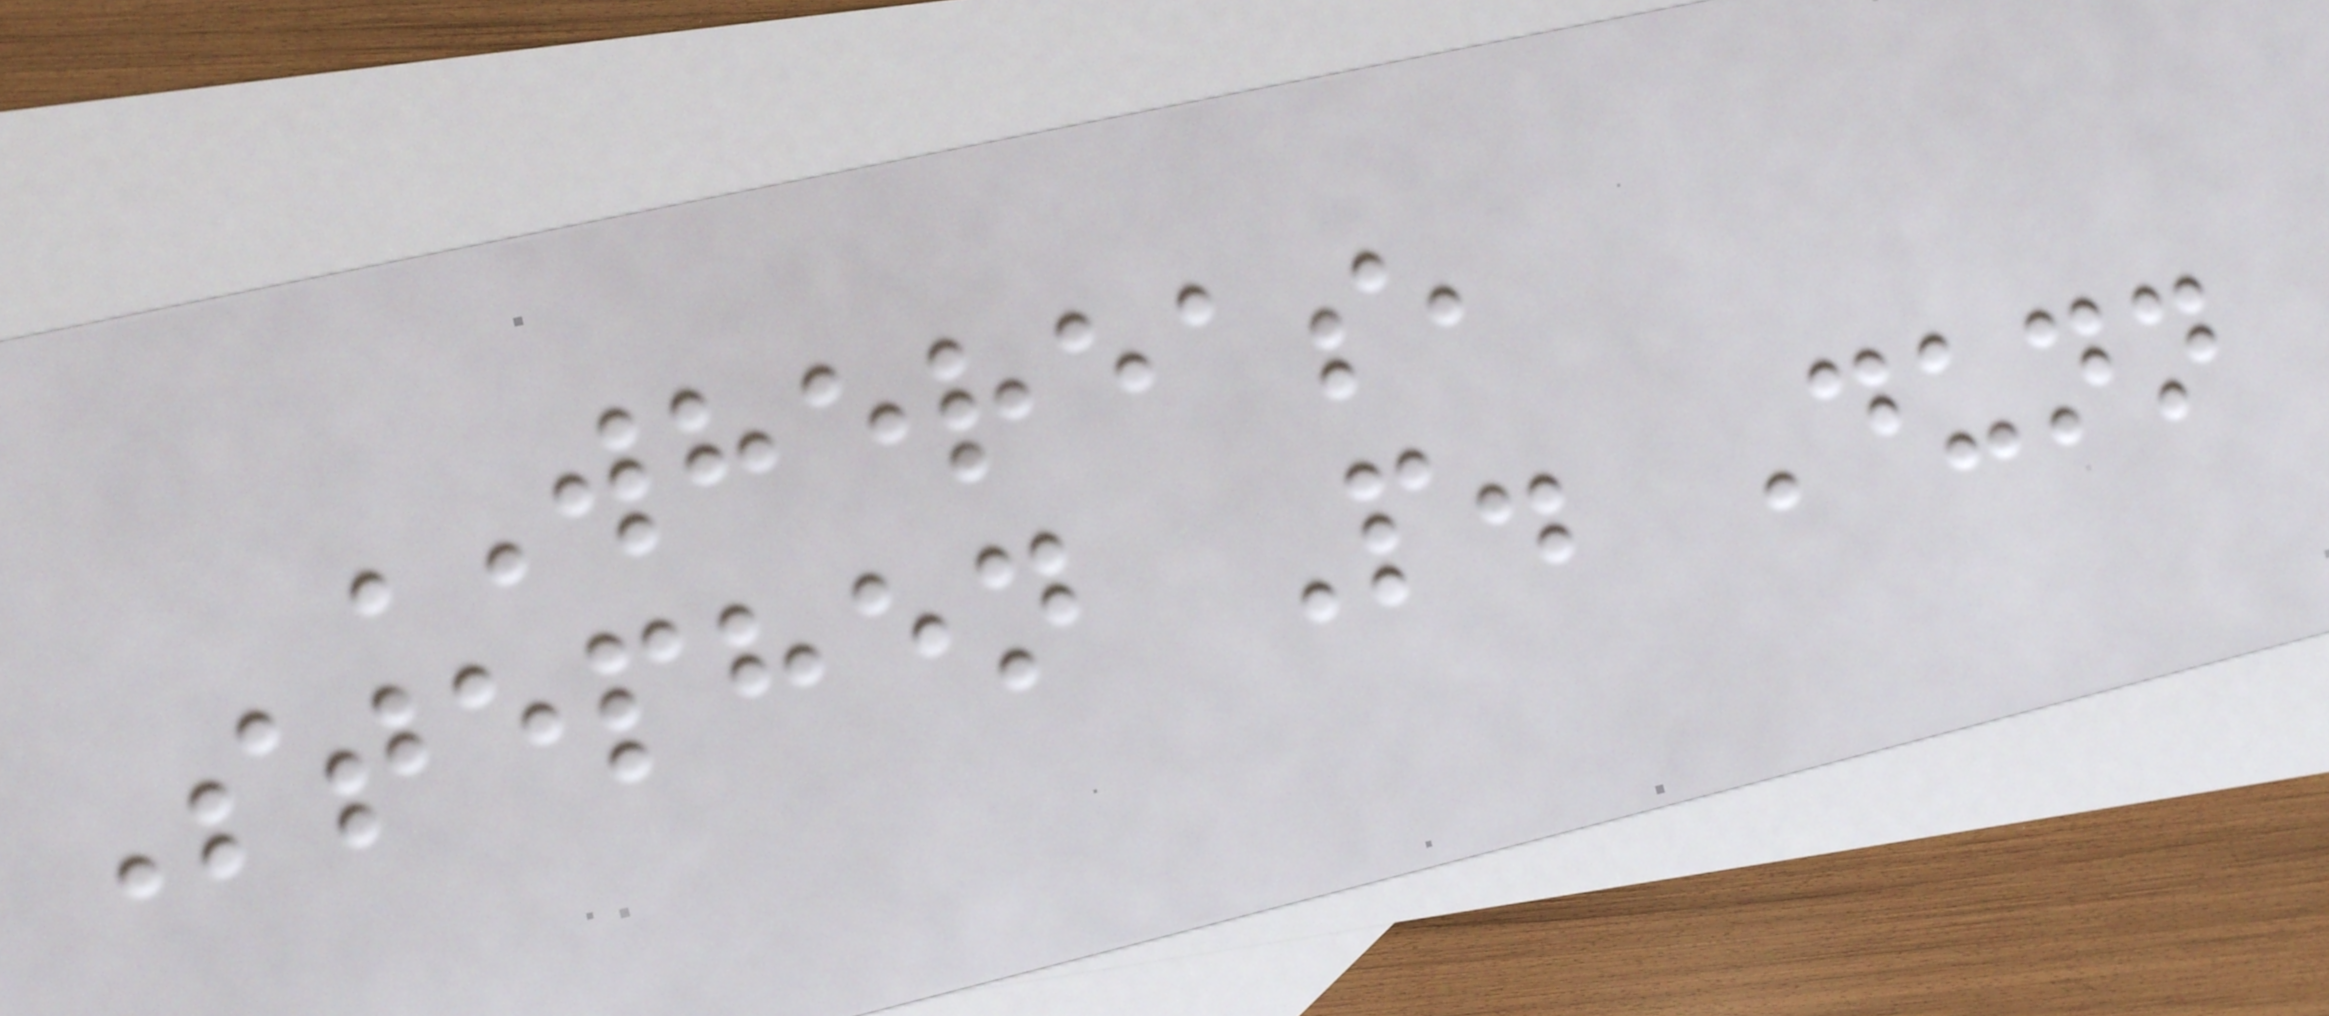WHEREAS,
Stephen P. Dunn
